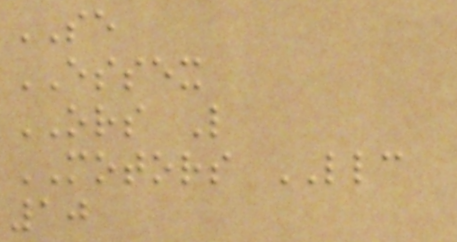SE
ESSEX
ORS L
MOTORS LLC
10
